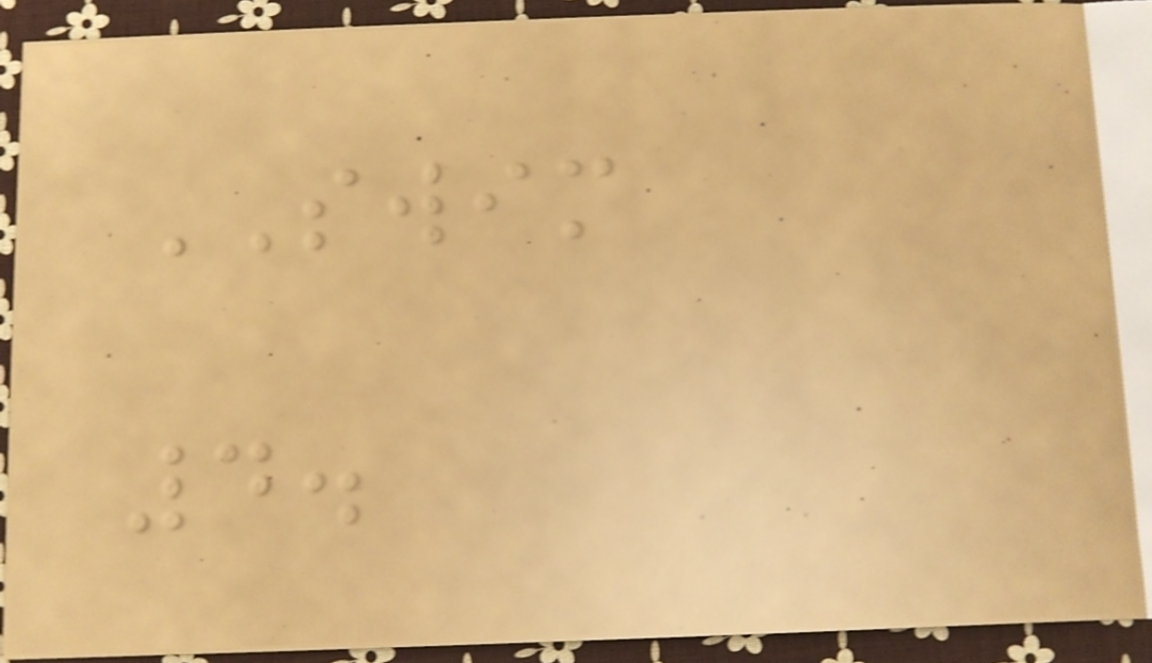SWIM
4.
